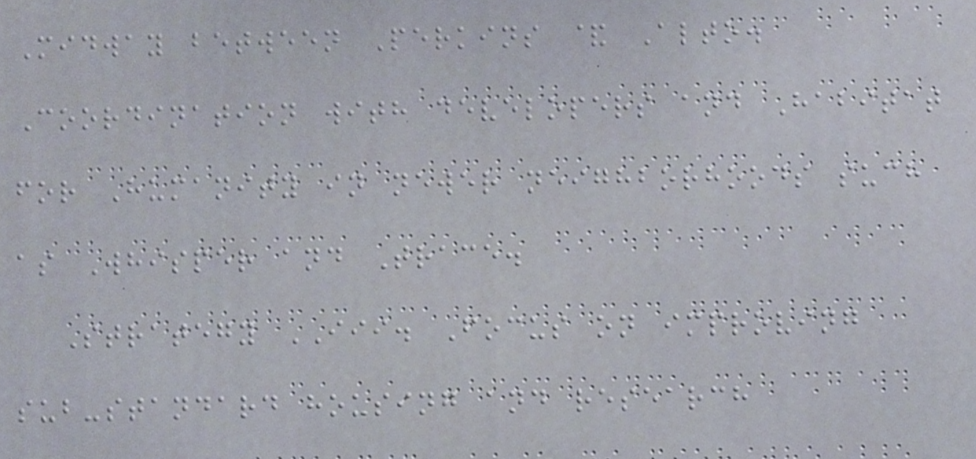Midway between Perkins & Alto.
Coordination with developers and Habitat
for Humanity in newer neighborhoods such
as Whisper and Trace.
Strategy III. Focus on improving
sub-standard housing and research
